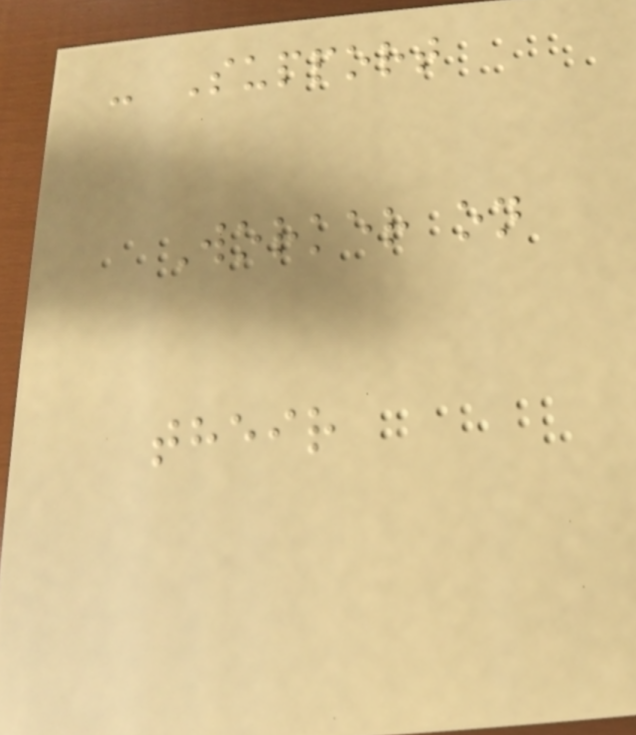- Support
Worker on
their
